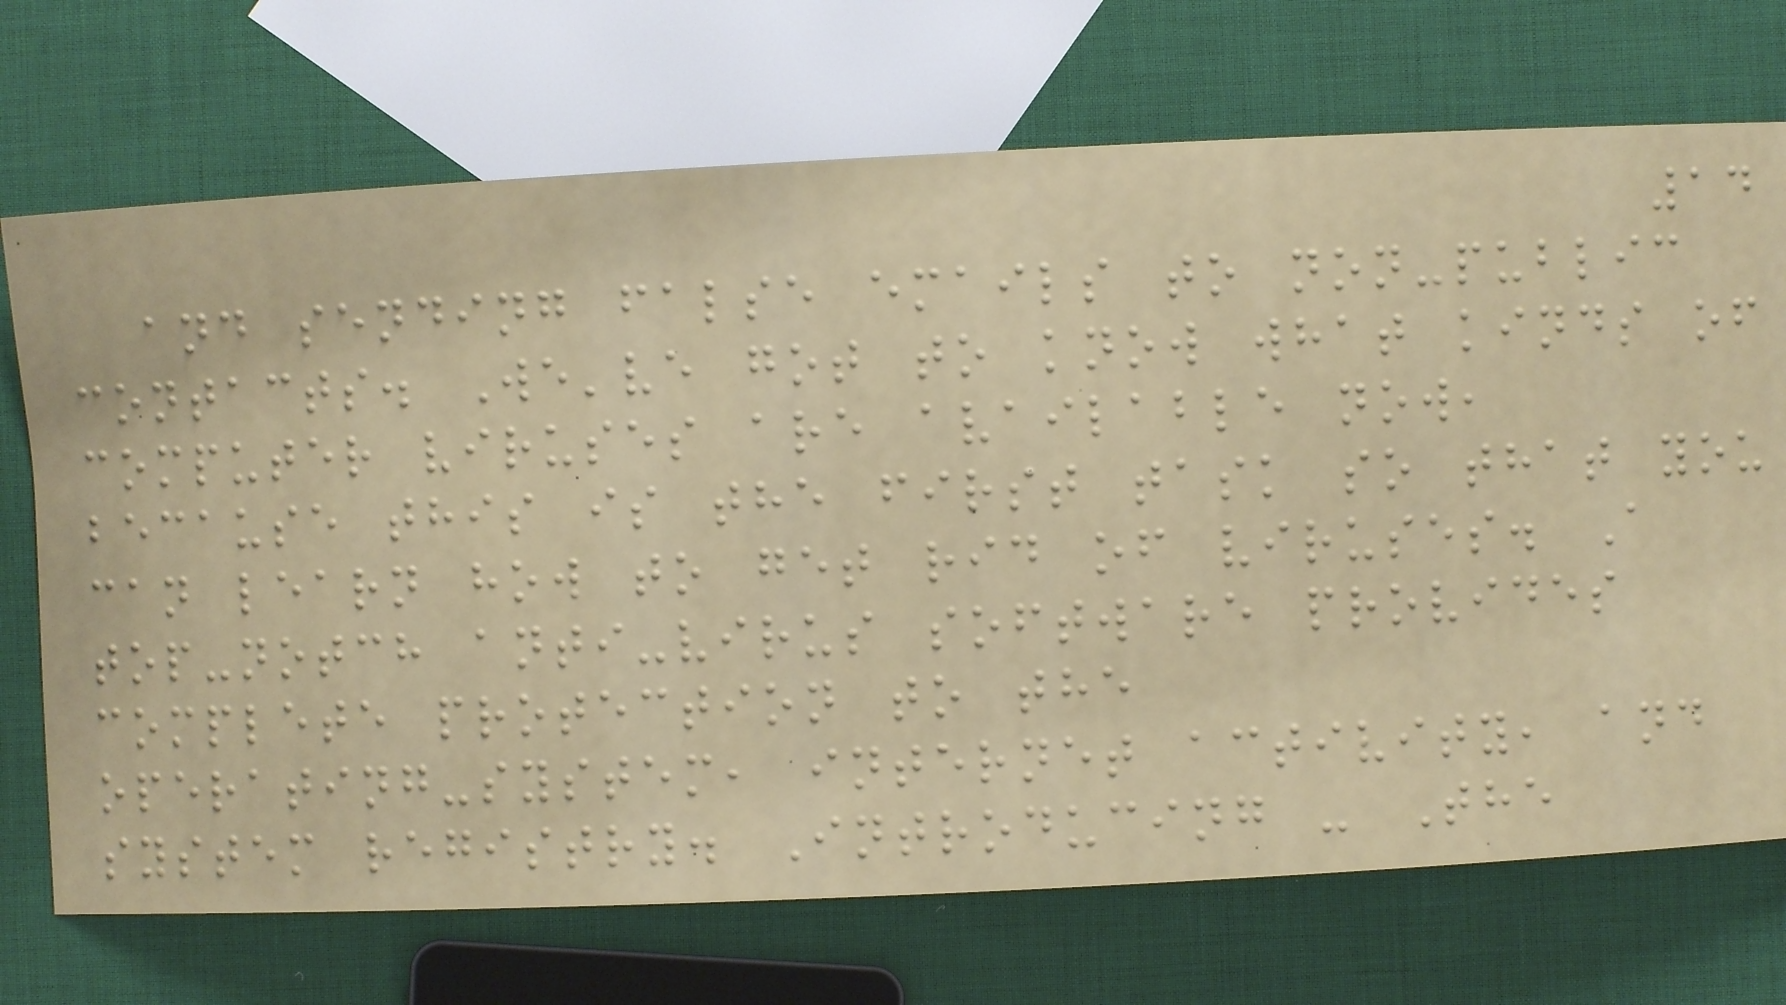14
and sending false emails to non-public
contacts. We've got to know what kinds of
computer viruses are available now,
because this is the first task so that you
can learn how to get rid of viruses. A
top-notch anti-virus software provides
complete protection to the
operating-system, internet activity, and
system registry. Introducing - The
